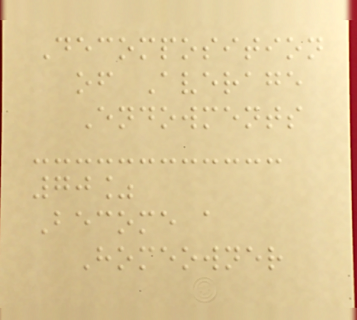Decomposition
of Average
Endowments
70%
Become a
Homeowner
